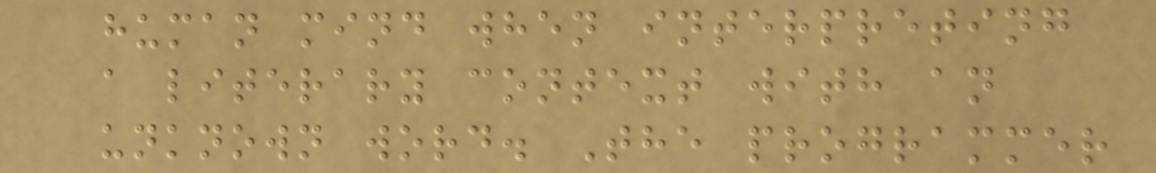human mind when interpreting
a literary context with an
unknown word. The programmer
